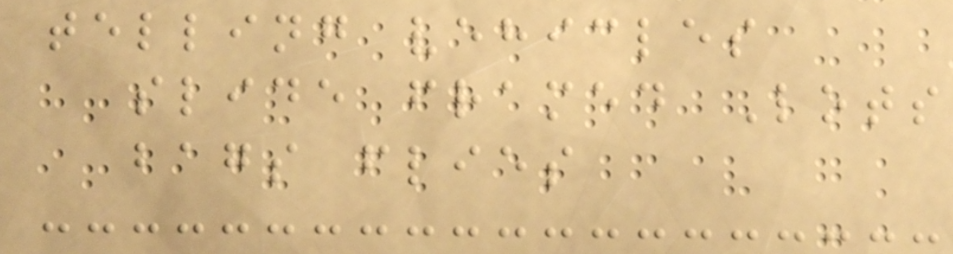telling vehicles
slide framed Lots
bags flies
